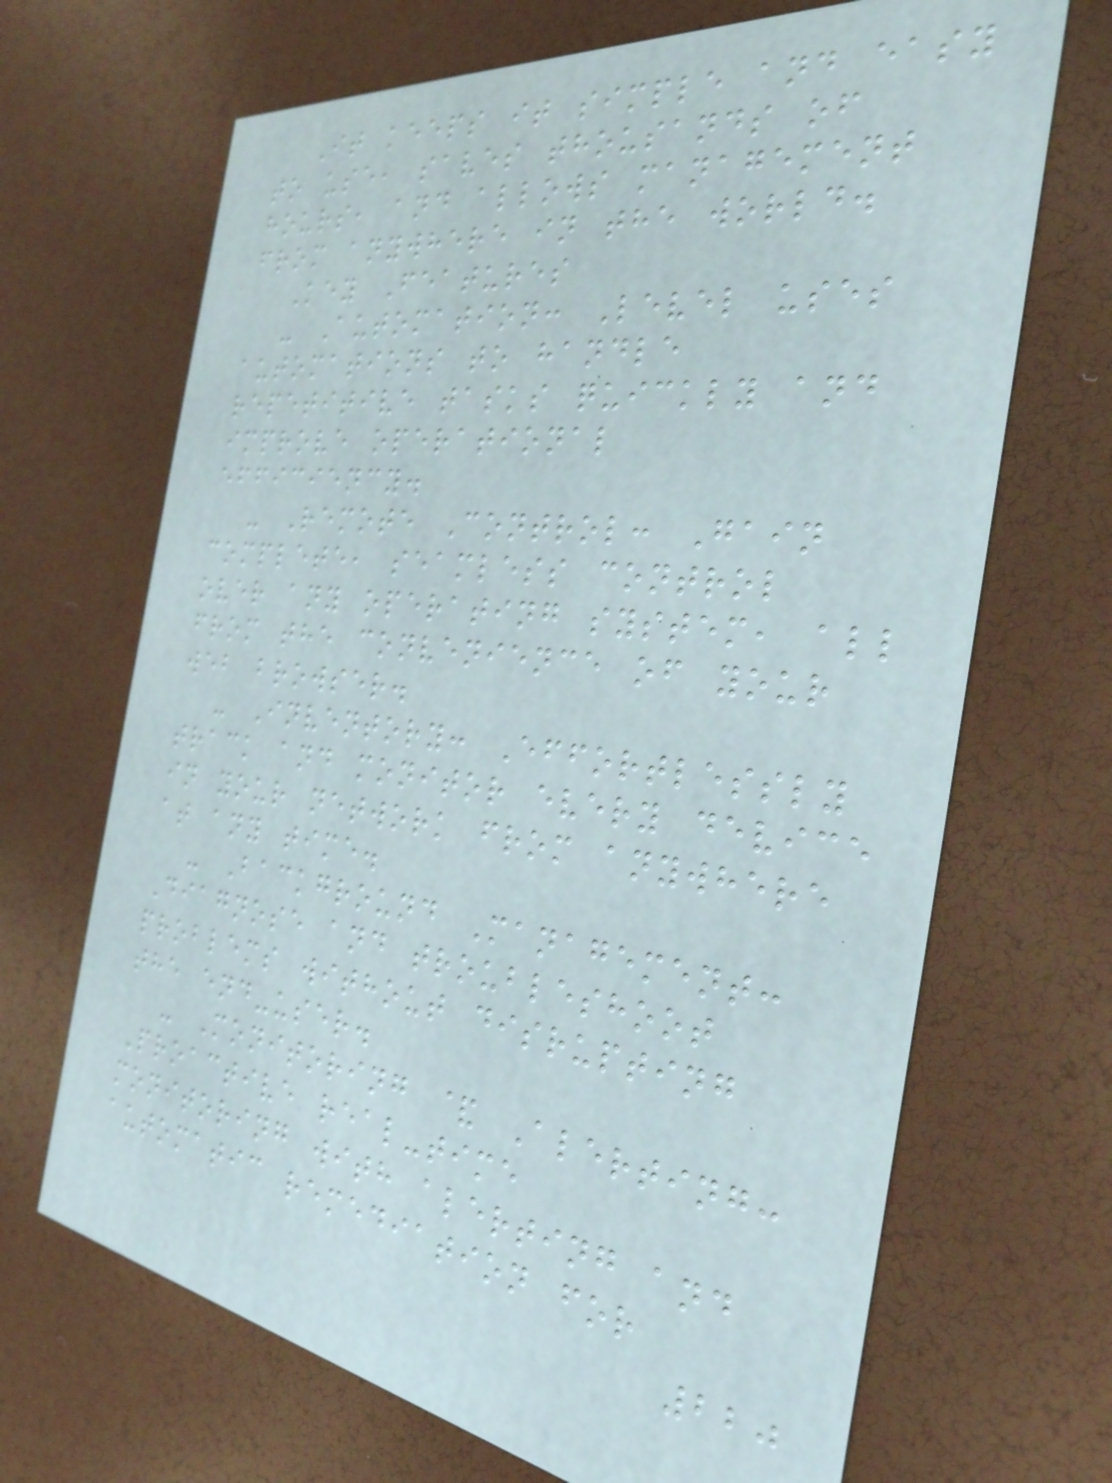It keeps it simple and easy
to use, saves thousands of
hours, and allows management
from anywhere in the world.
Key Features
- Automation: Level uses
automations to handle
repetitive tasks quickly and
improve operational
efficiency.
- Remote Control: Gain
complete, seamless control
over any operating system, all
from the convenience of your
web browser.
- Inventory: Effortlessly
track and monitor every device
in your network from anywhere
at any time.
- Background Management:
Diagnose and troubleshoot
problems without disrupting
the end-user.
- Monitoring & Alerting:
Proactive real-time
monitoring with alerting and
automatic remediation for
220
